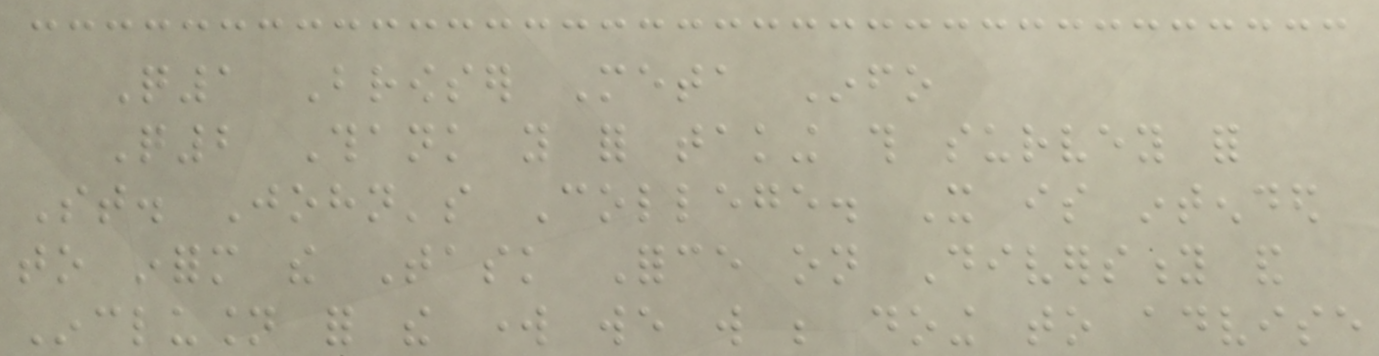Q1 Browser Meta Info
Q2 Thank you for taking this survey for
St. John's College. It is intended
to inform the Task Force on Diversity and
Inclusion for the work we will be doing to advise
